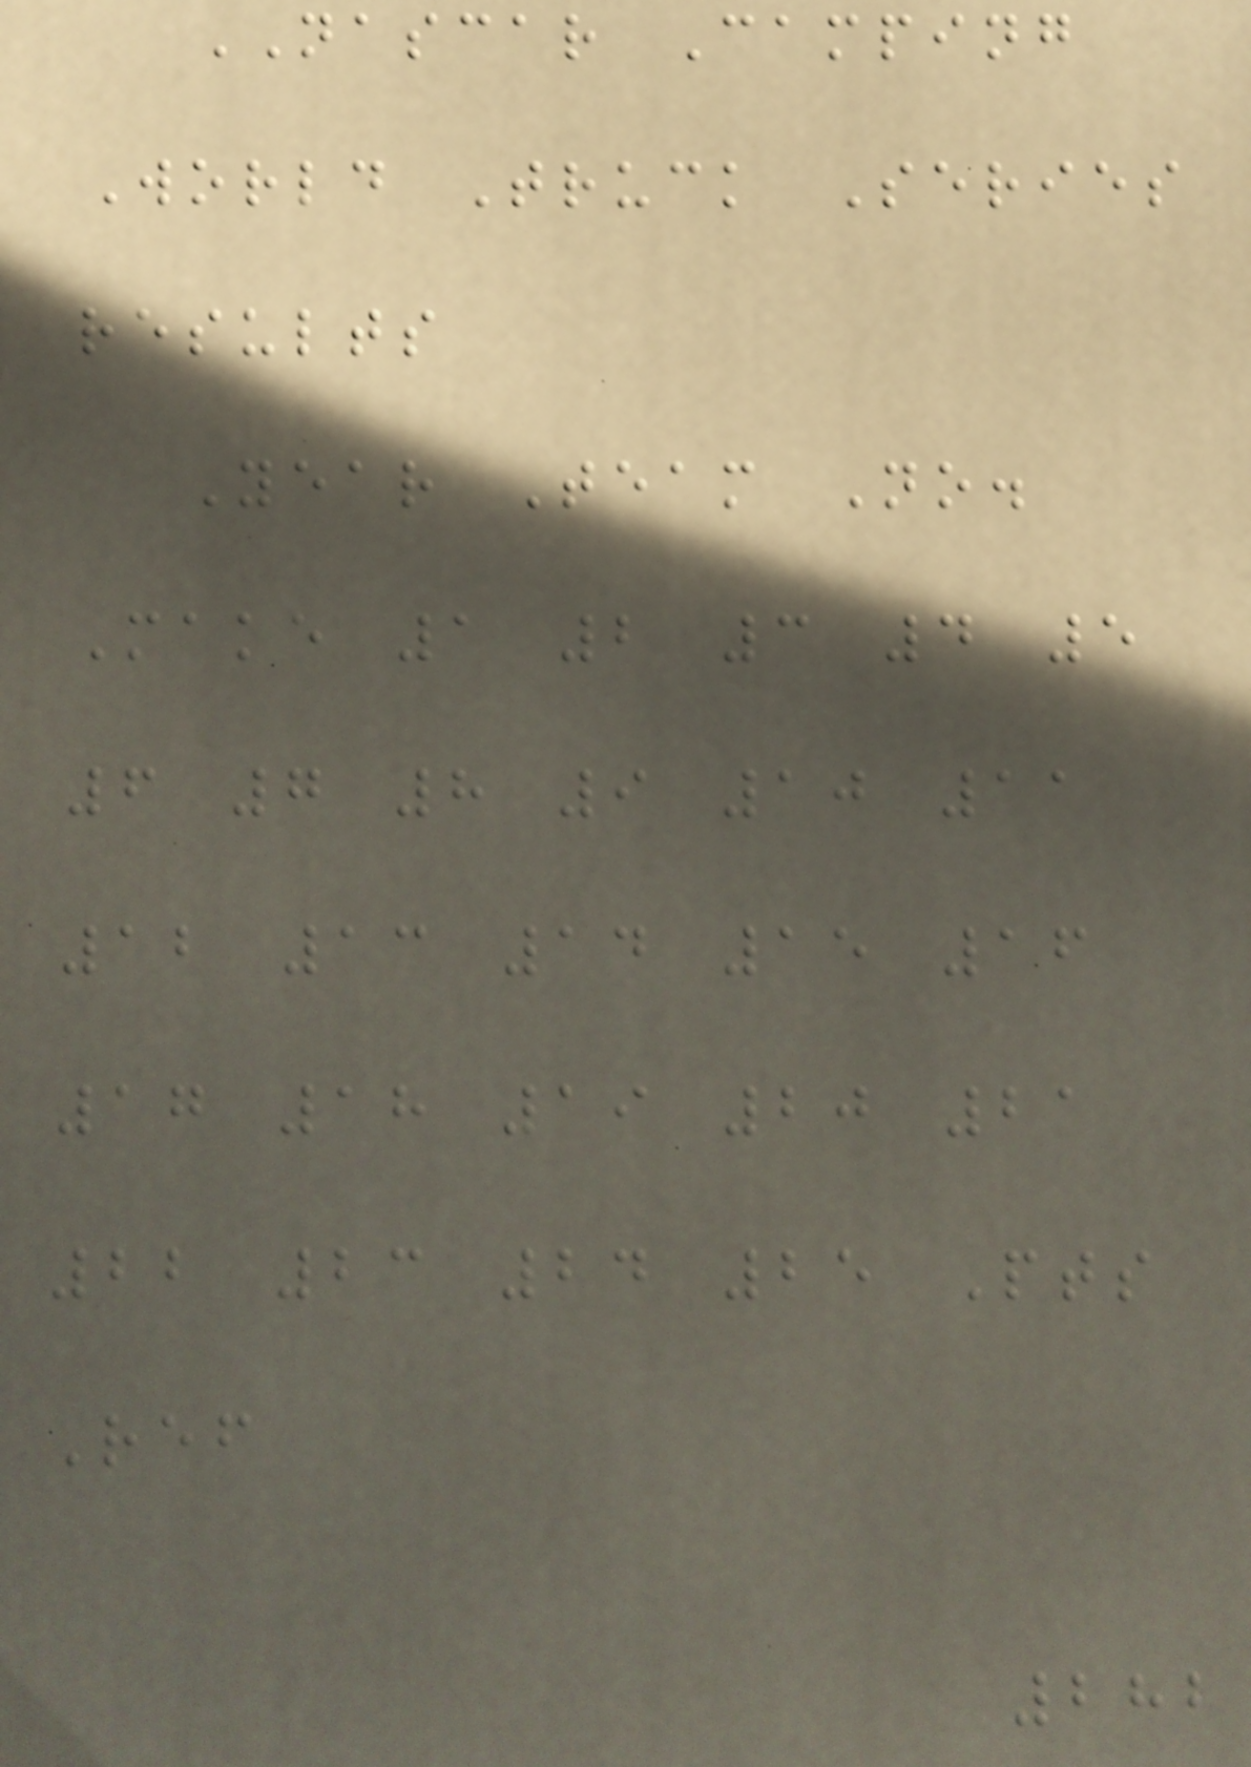NASCAR Camping
World Truck Series
results
Year Team No.
Make 1 2 3 4 5
6 7 8 9 10 11
12 13 14 15 16
17 18 19 20 21
22 23 24 25 Pts
Ref
282
